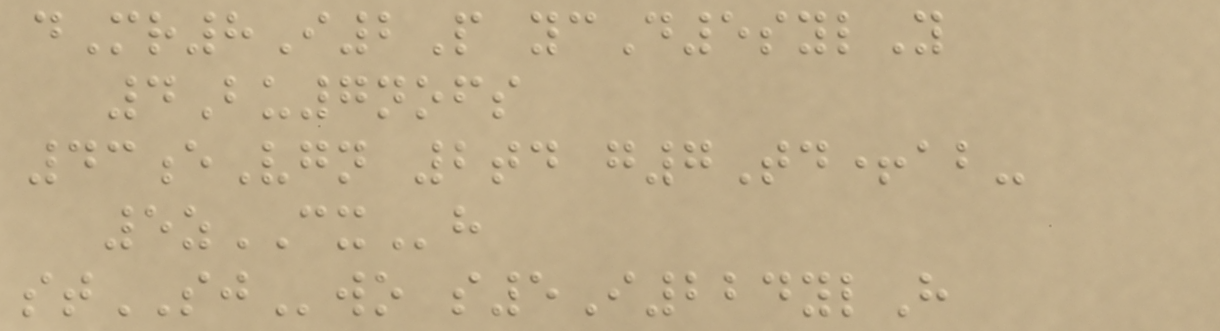dMr8I2P ycD5sylY
4Bu7nofs
43eVgn 2td g7Td+ab-
5zCXh
stSJwo s5I224ylH
